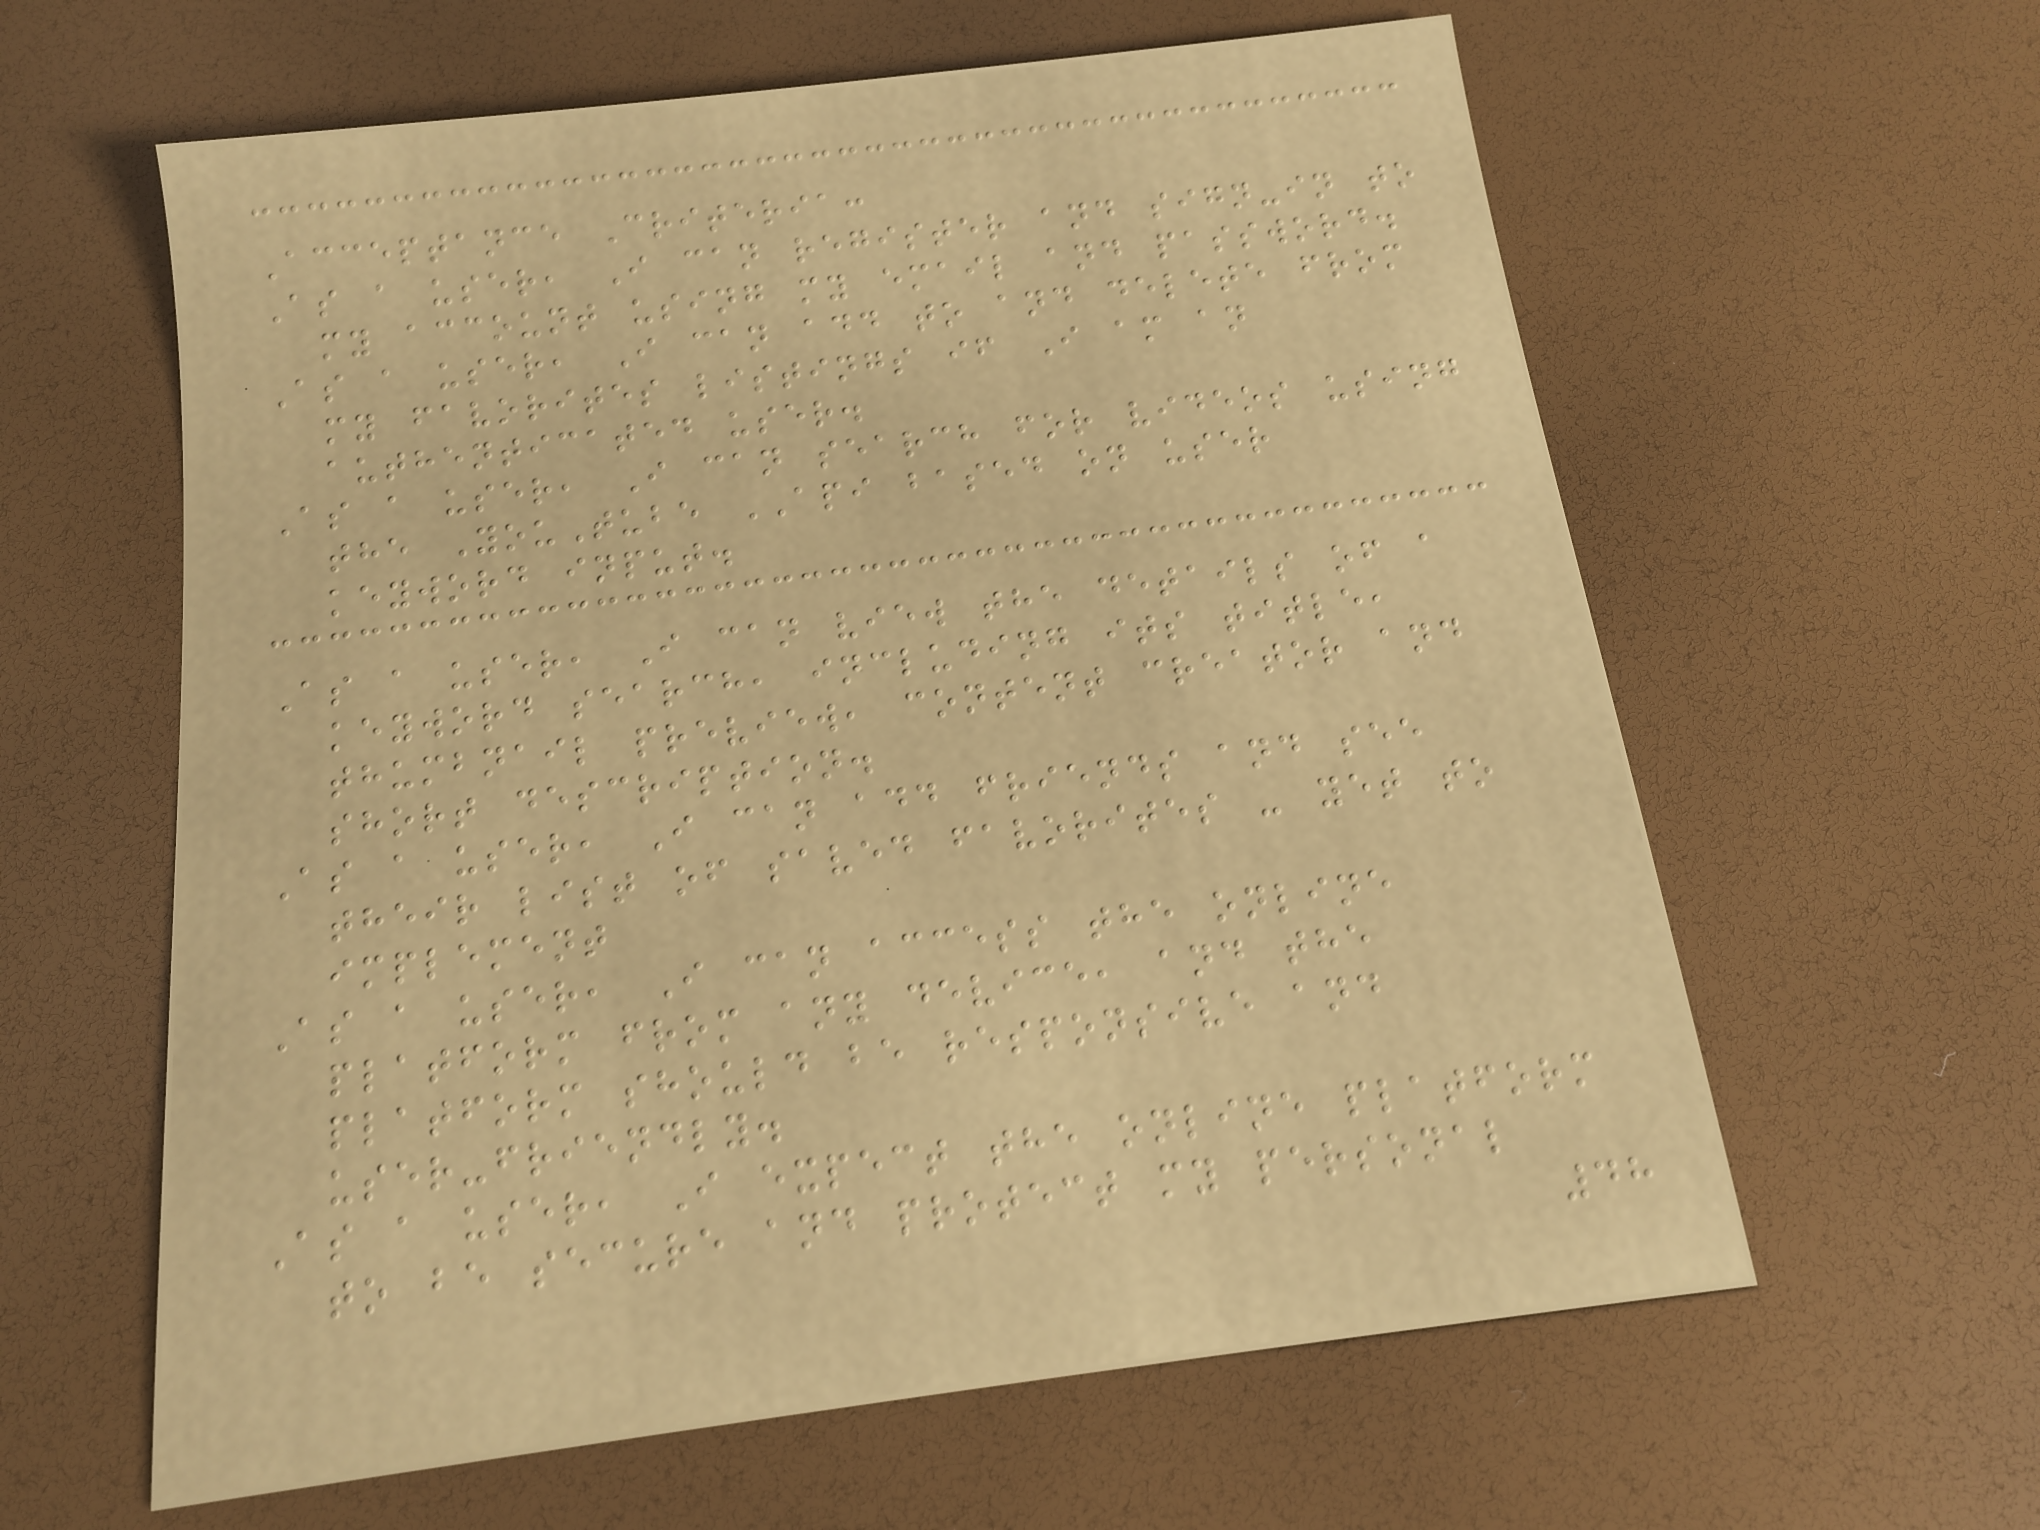Acceptance Criteria:
As a user, I can register and sign-in to
my account using my email and password.
As a user, I can add to and delete from
my favorites listings if I am an
authenticated user.
As a user, I can search for videos using
the YouTube API based on user
keyword input.
As a user, I can view the details of a
keyword search, including its title,
thumbnail preview, content creator and
short description.
As a user, I can add friends and see
their list of saved favorites - yet to
implement
As a user, I can access the online
platform from any device, and the
platform should be responsive and
user-friendly.
As a user, I expect the online platform
to be secure and protect my personal
48
